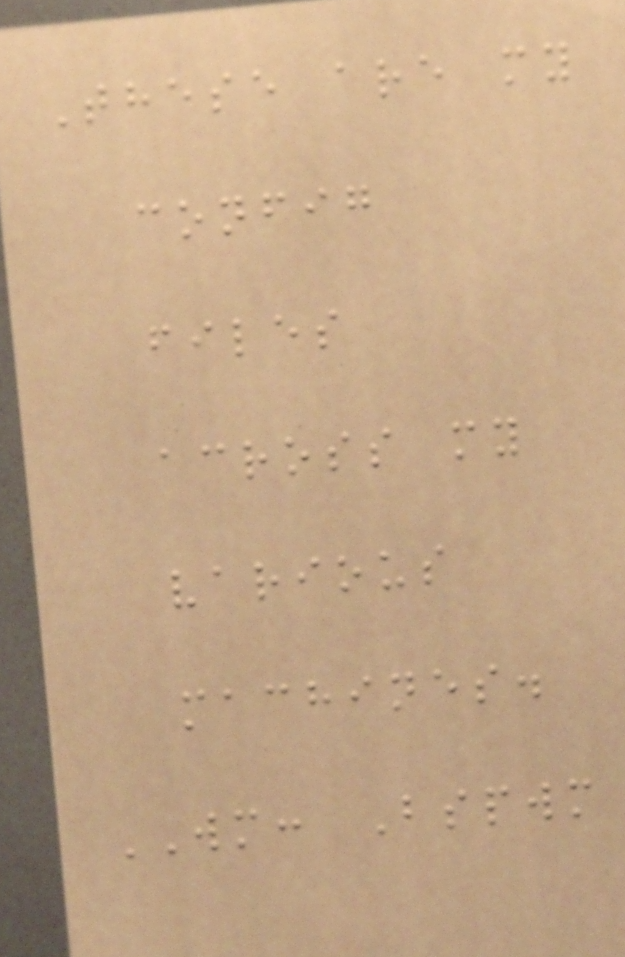These are my
config
files
across my
various
machines.
WM: Bspwm
